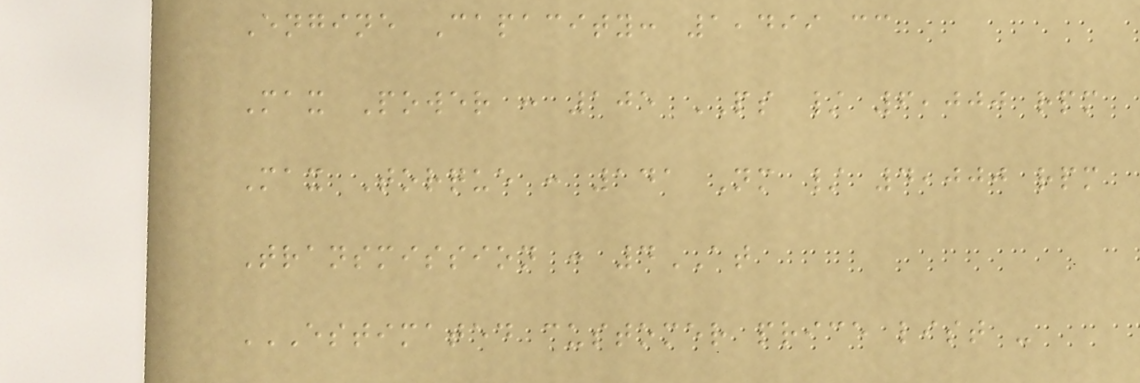Engine Capacity: 1,499 cc
Max Power : 105 PS / 6,000 rpm
Max Torque : 141 Nm / 4,000 rpm
Transmission : 4AT
ESTIMATED CUSTOMER PRICE LIST -
